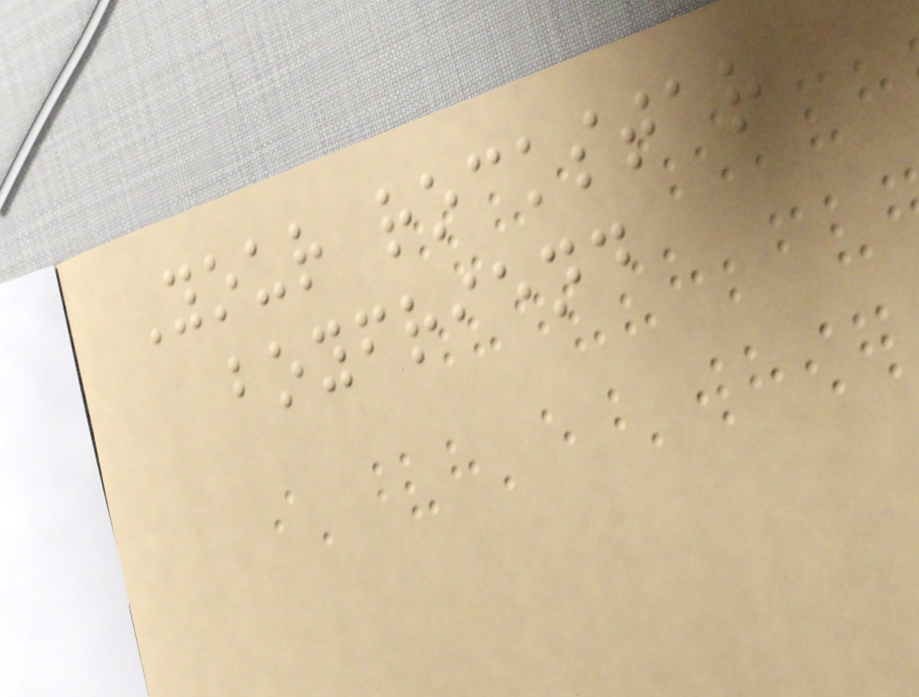Your rockstar
boyfriend
